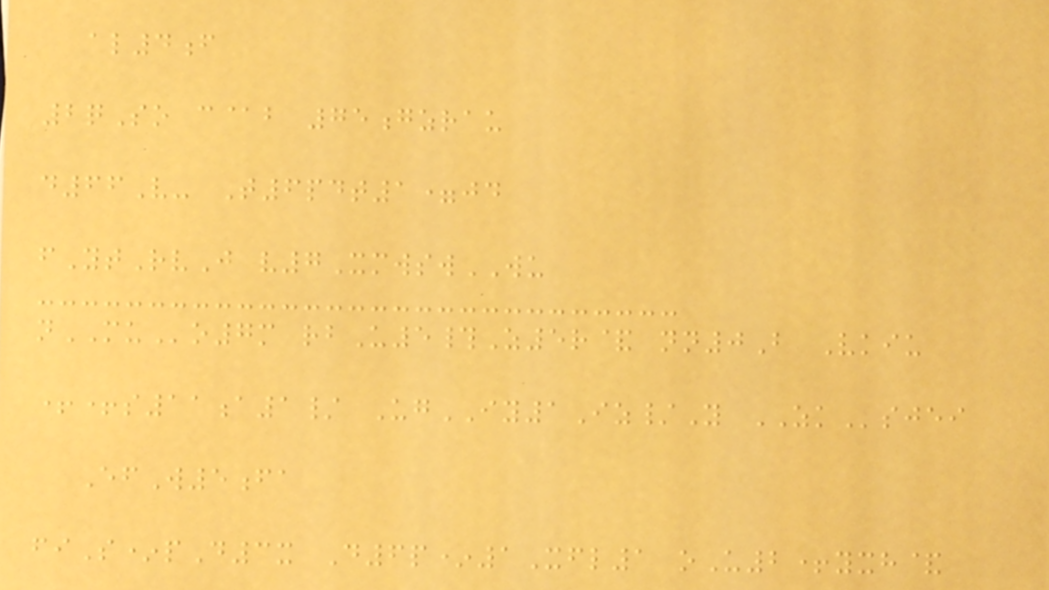al4f
2qSo c@b 75gzrau
d66V- T6pdt1=jd
fYtRvJ v7XmwswWU
nMUo7m rbU5#Z5r& nn0B Vkiu
++s11a1/ UgIY1Iz/Y ZKsjei
EfW5fa
fiS*pD3x D6p*1Xfl1 oU2+yxh&
